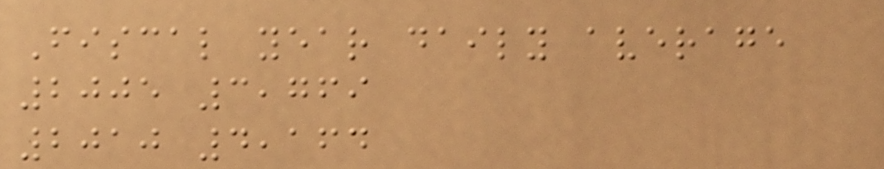Fiscal year daily average
2005 3,769
2010 4,164
